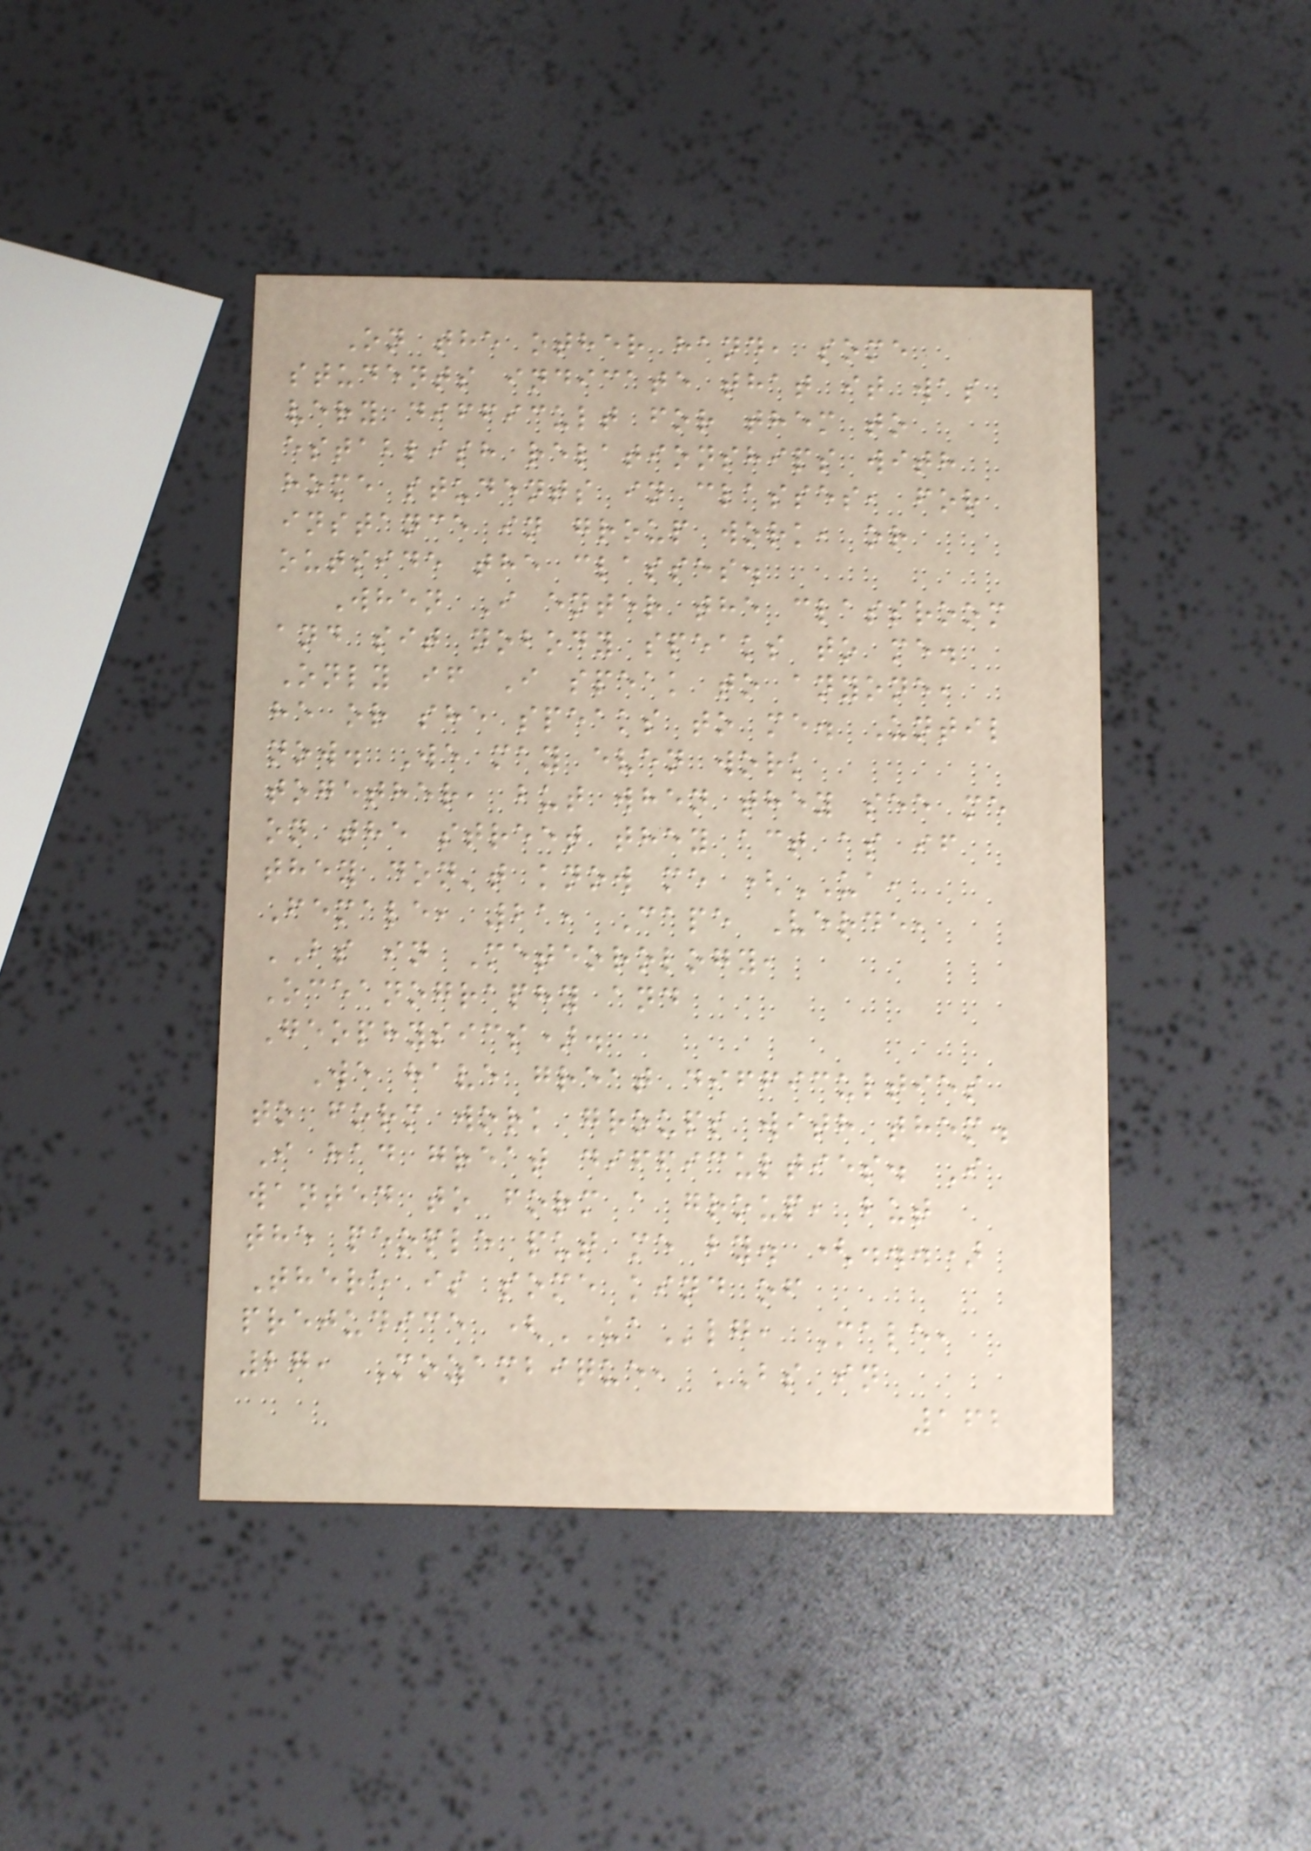On the other hand, some
students indicate that it was
very difficult for them to
establish relationships with
home students in classes, for
instance in group work, or
outside the classes.
When I enter the classroom
and sit nobody speaks to me.
Only if I speak to anyone,
he or she speaks to me. Until
now. We may even work
together, but when they see me
on the street they act as if
they don't know me (UA,
Female, 21, Cape Verde,
BS in Meteorology,
Oceanography and
Geophysics).
We have great difficulties
to form work groups with them.
I had great difficulties. I
wanted to form a group, but
the people put me by. (...)
There is some kind of
prejudice (UAlg, Male,
27, Mozambique, BS in
162
